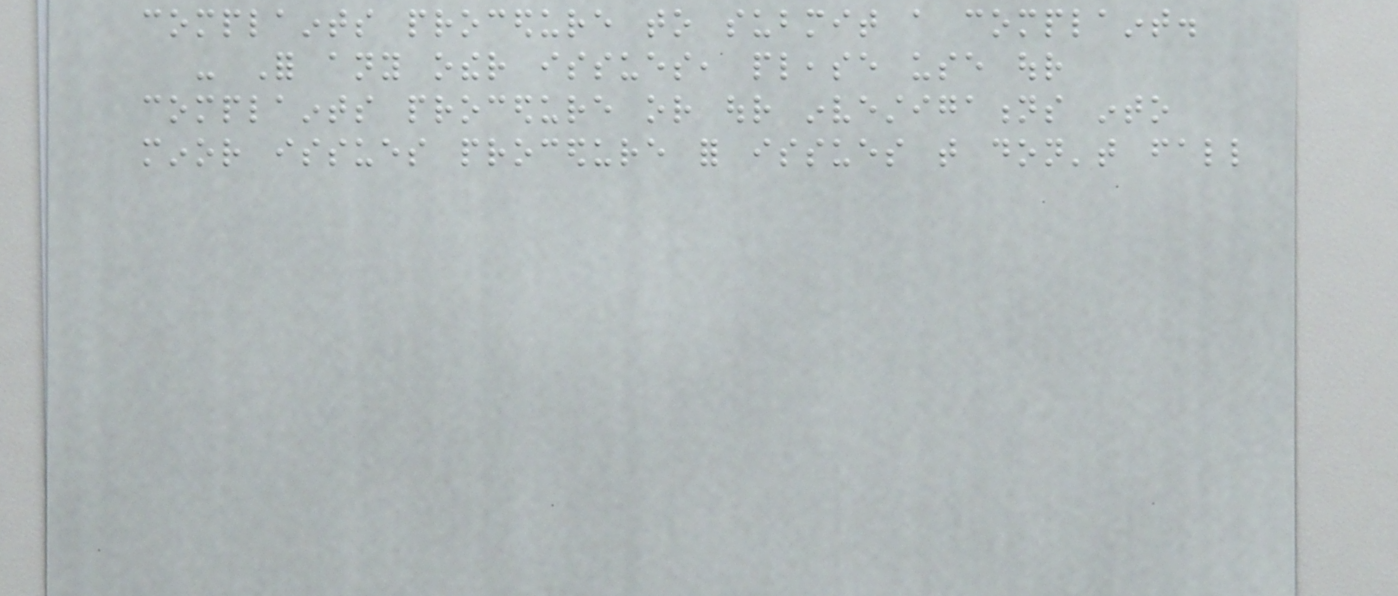complaints procedure to submit a complaint.
- For any other issues, please use our
complaints procedure or our investigations into
minor issues procedure for issues that don't fall
